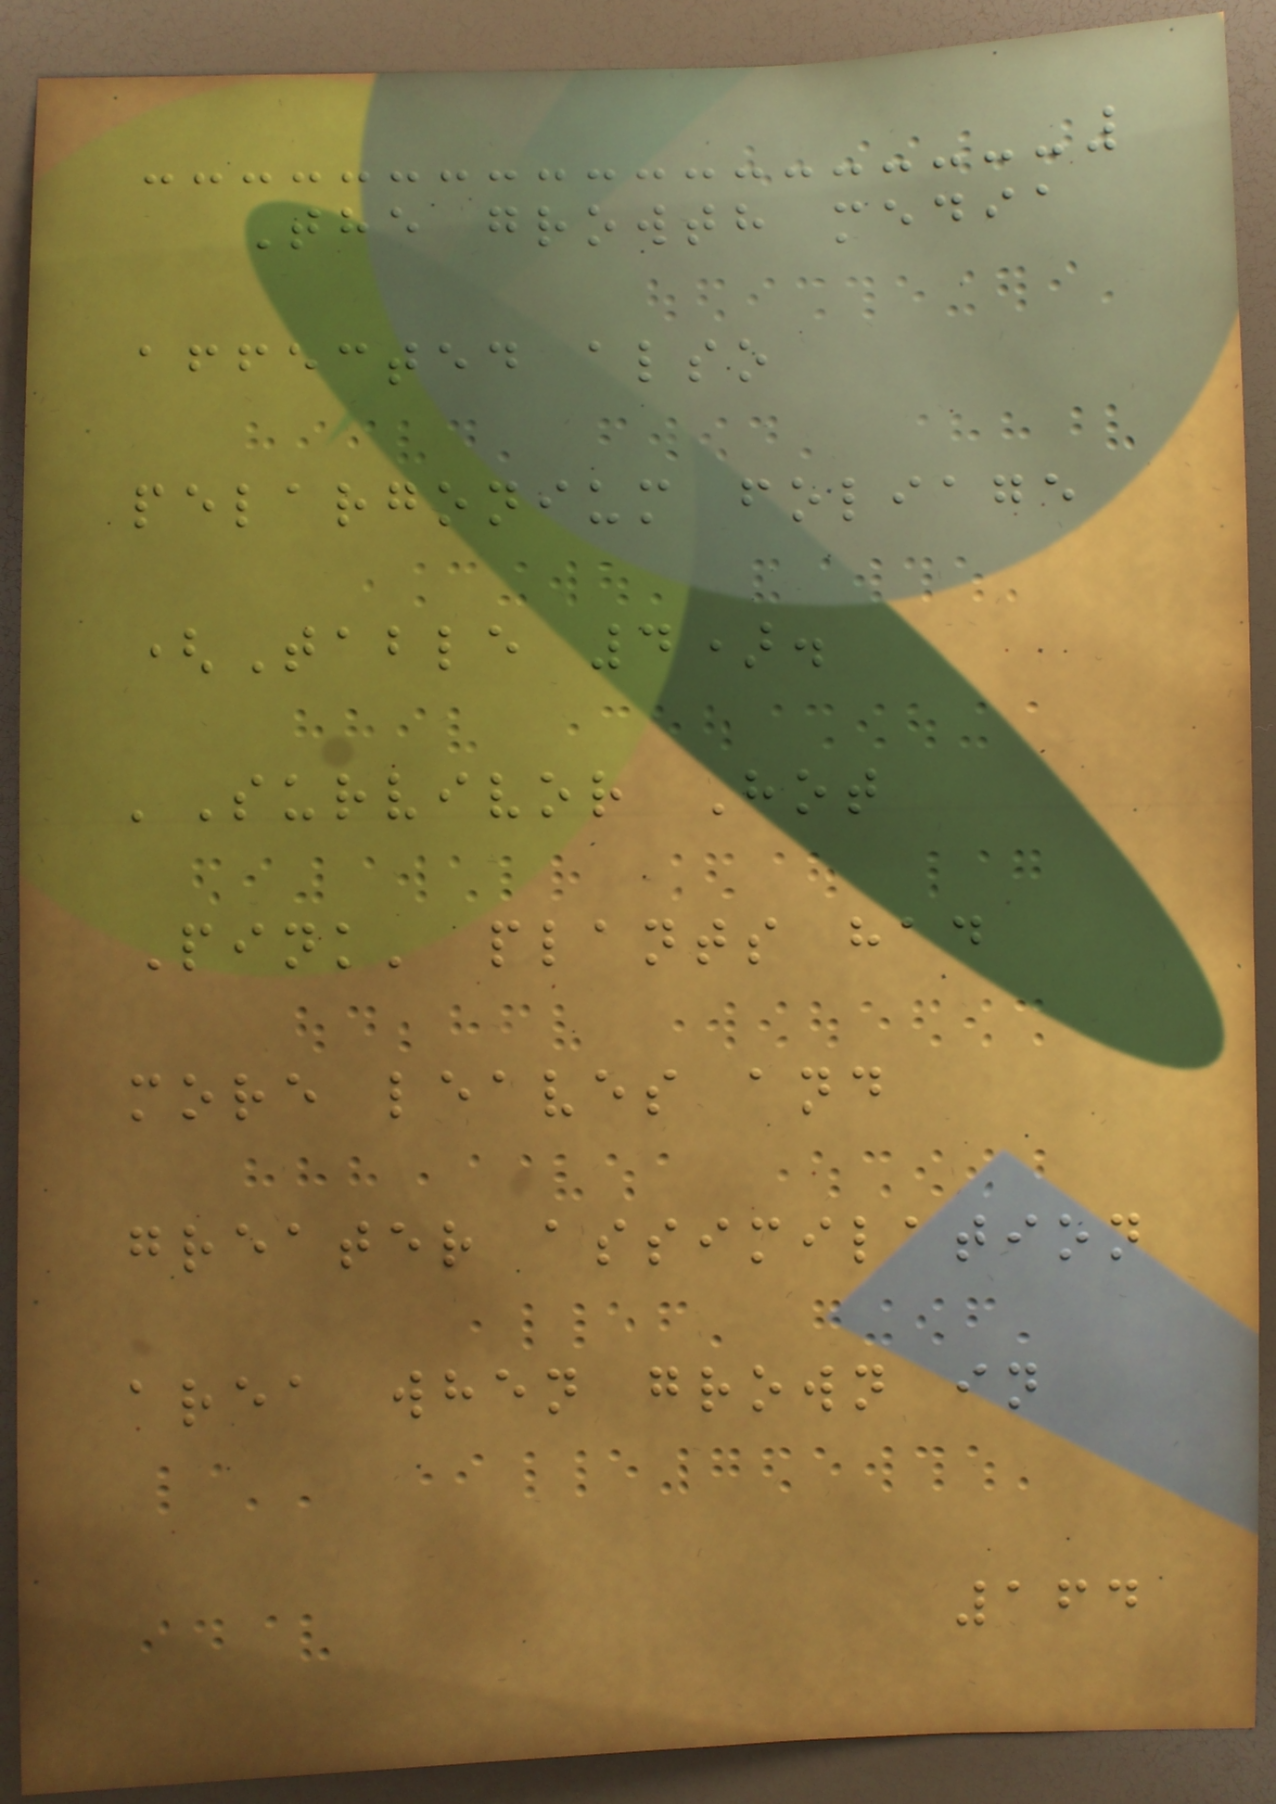The growth media
affected also
pelargonium foliage
(Table 4).
'Survivor Hot
Pink' plants had
more leaves and
greater assimilation
area when grown in
164
